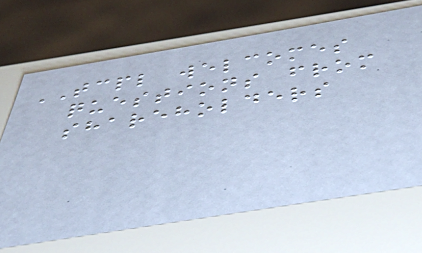TCPL welcomes
questions from
shareholders
